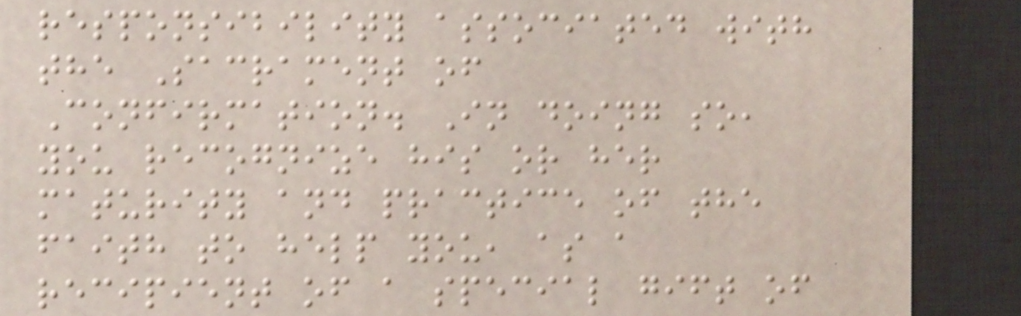responsibility associated with
the Sacrament of
Confirmation. In doing so,
you recognize his or her
maturity and practice of the
faith to help you, as a
recipient of a special gift of
